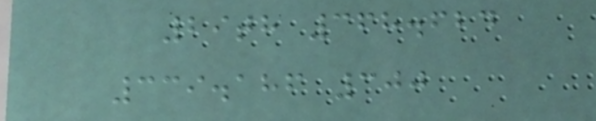29th 368.624
339.186 300
